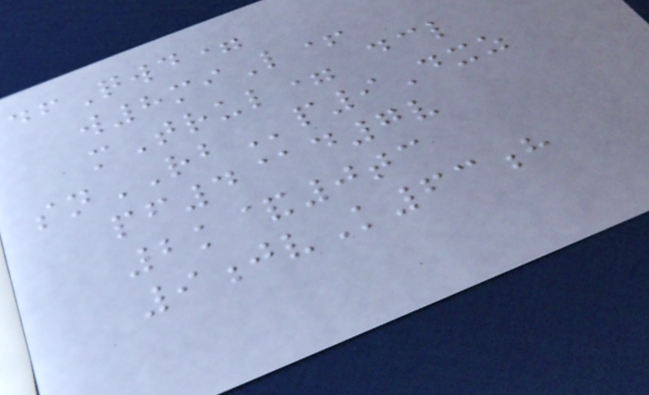dfQwd=
w8miL+
mTrul= dcl
snRBp9Dxz
pf4@d7v
2k&0tc
9jvK63h
